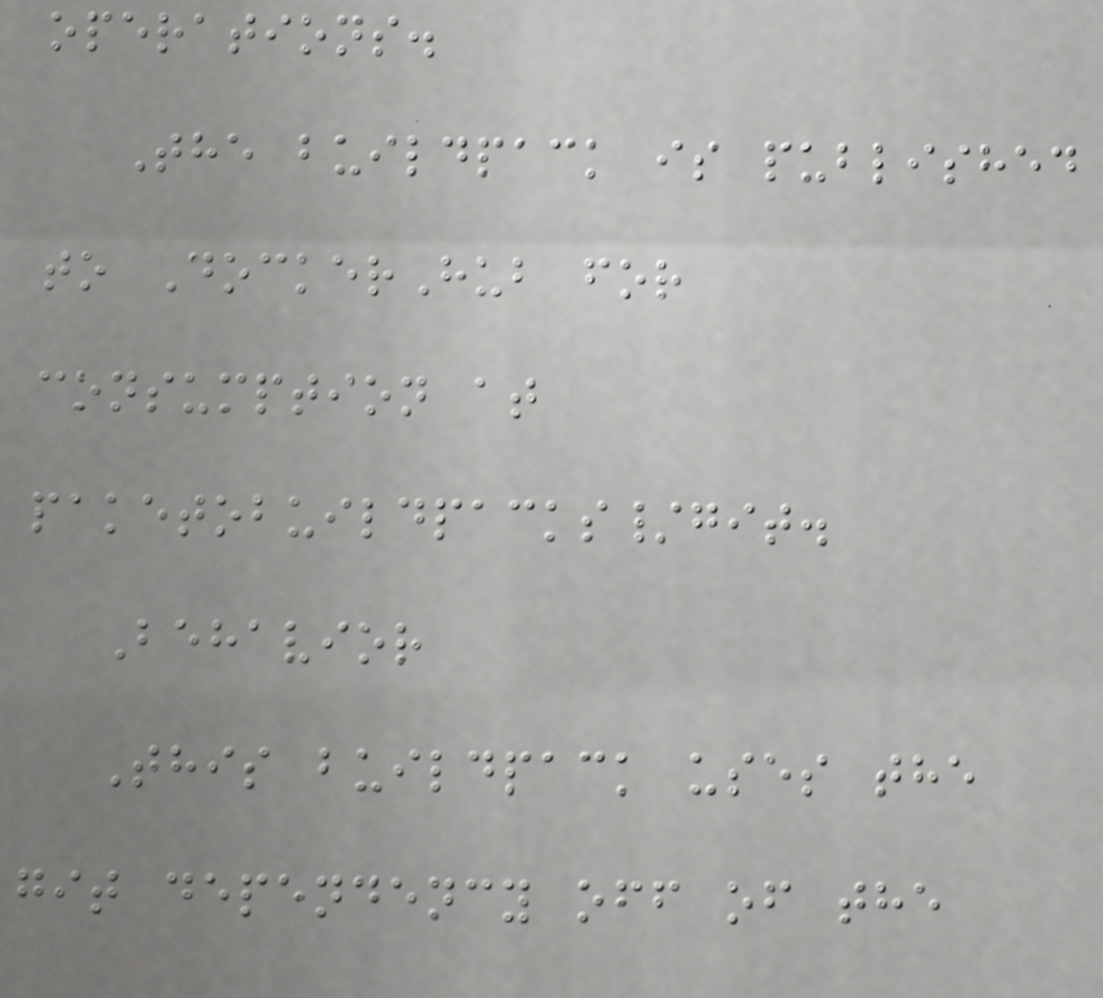operations.
The buildpack is published
to DockerHub for
consumption at
paketobuildpacks/git.
Behavior
This buildpack uses the
git dependency off of the
